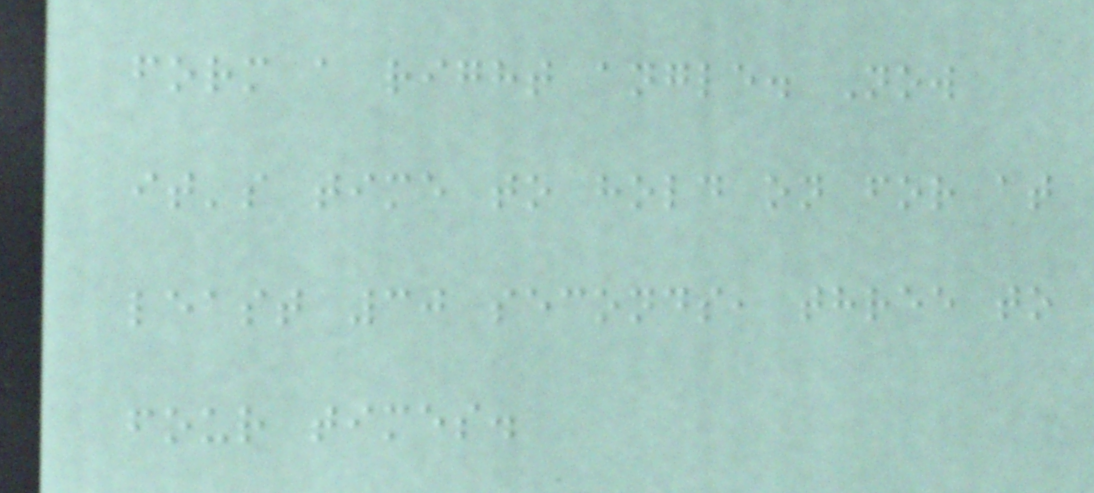form a right angle. Now
it's time to hold on for at
least 30 seconds, three to
four times.
